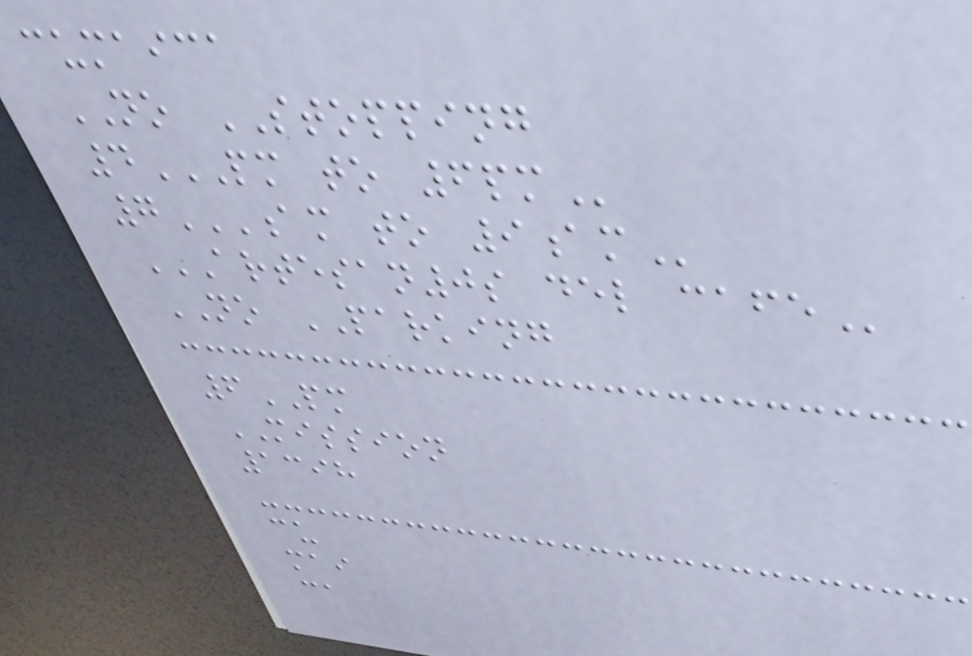cumaica
NO STOPPING
4PM TO 6PM
7AM TO 9AM
ARTESAN0S DEL CAFE
NO PARKING
6PM
MISSION
1398
cu
mai
ca
